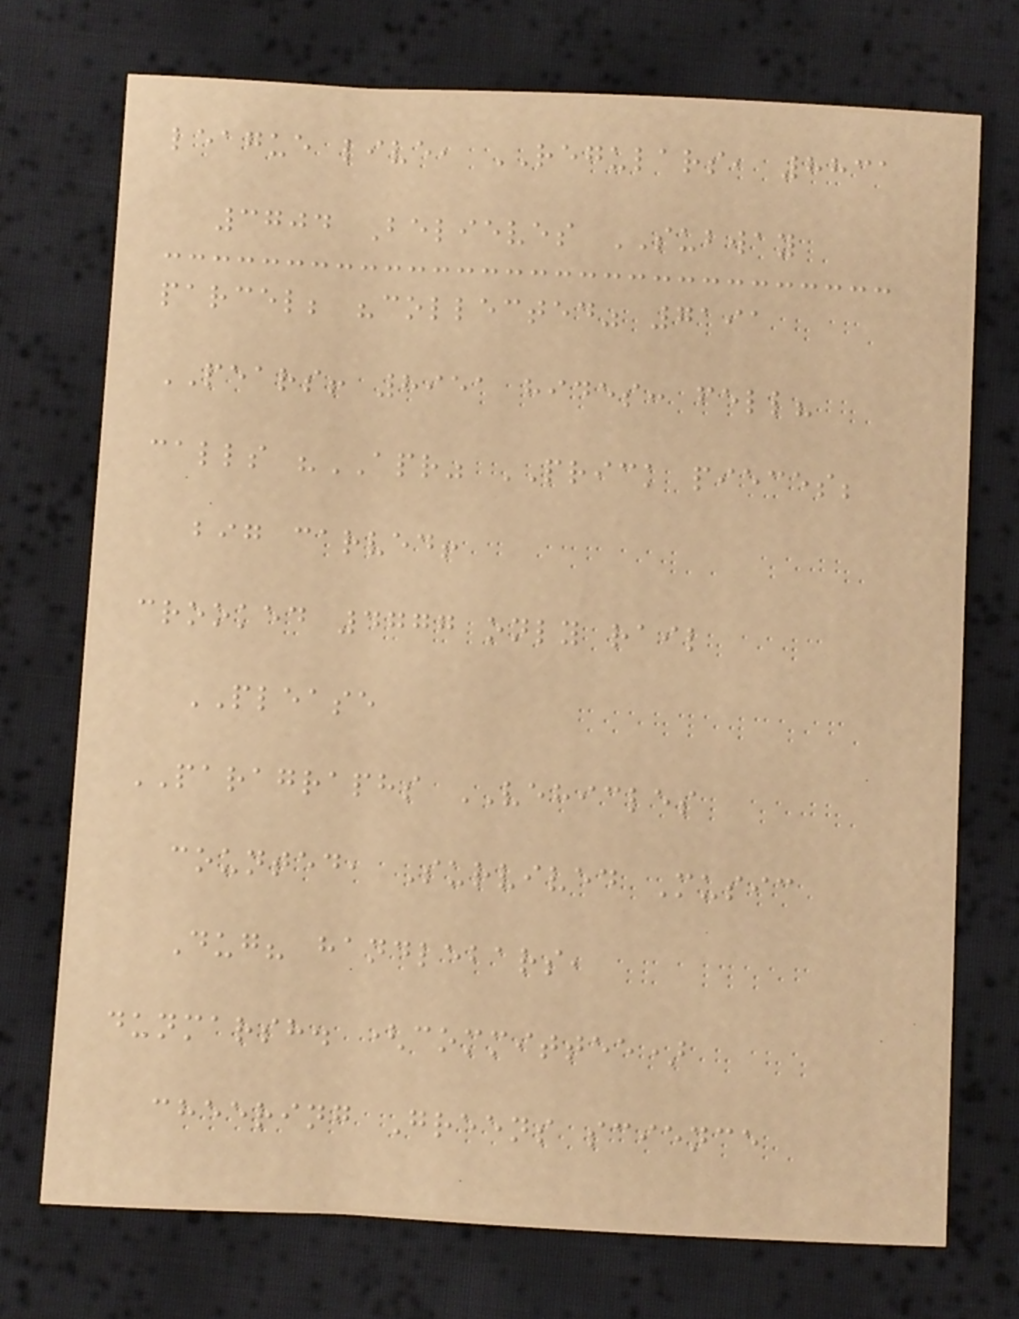league live, REGULARS, 8831
3704 Believes SUBWAY
parcel; "collected" 7191
PEARS! 8951 hides: fell?
calls "APR" PRICK pieces;
big carved!
crooked 4777 only rail
PLEASE
PARAGRAPHS VEHICLES
counted, Survived Music
Dug? handlebars,
dunmarsh. (committee)
cheering Greens science
